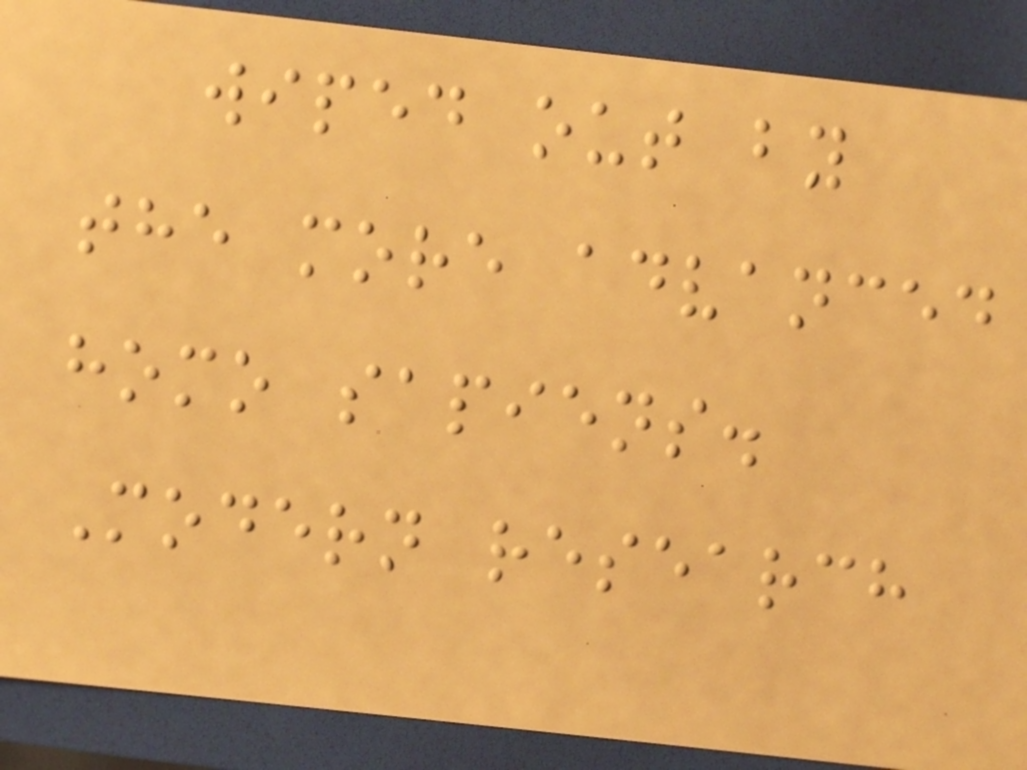wiped out by
the more advanced
homo sapiens.
Modern research
